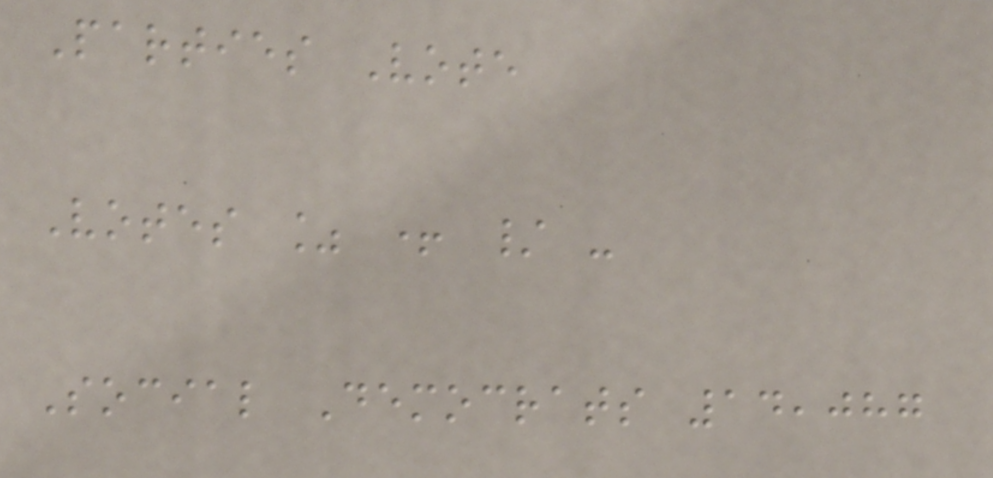Parties Vote
Votes % + / -
Social Democrats 14,087
